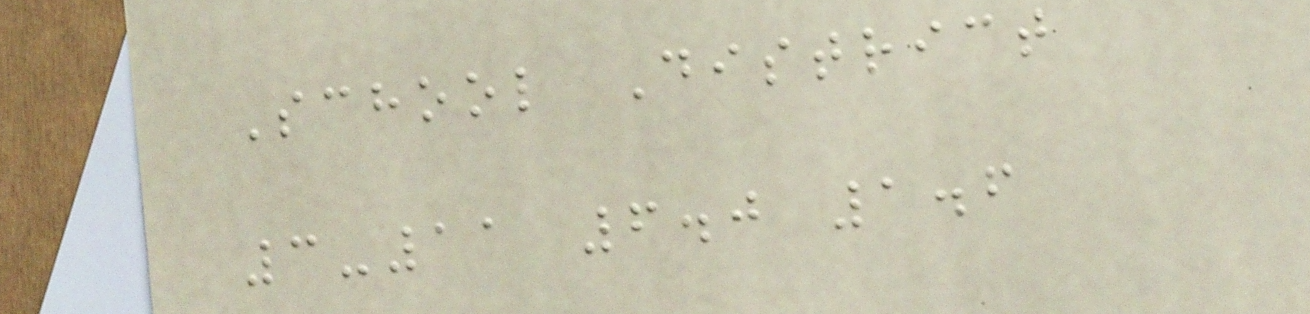School District
3-11 6.0 1.6
